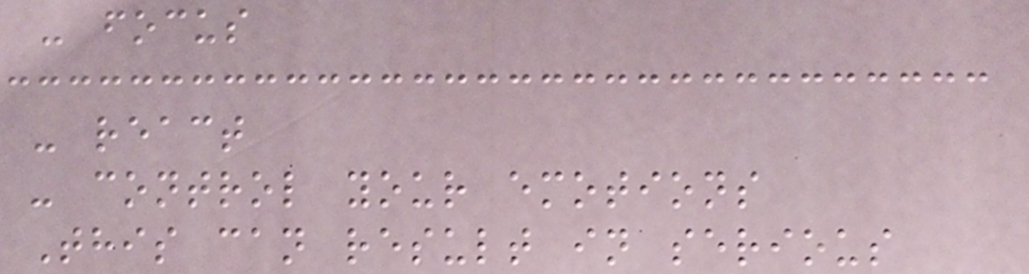- focus
- react
- control your emotions
This can result in serious
